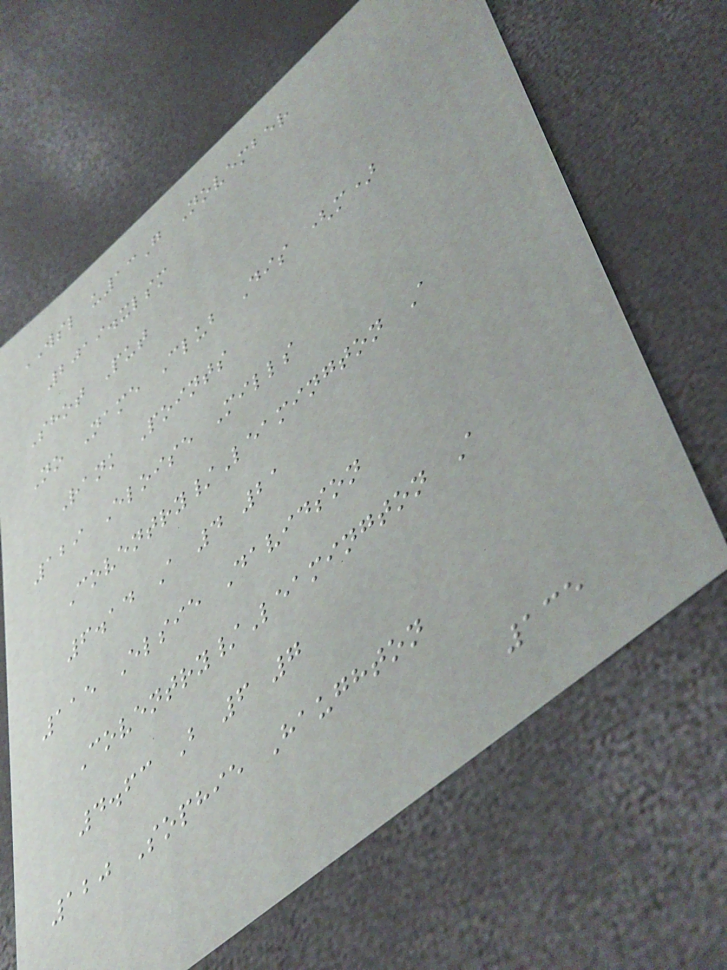WSL u13G November
2019.xlsm
Shot Put
No Name Club Dis (m)
Rank Points
129 Eloise Mills
Coventry/Leamington A
6.14 A 4 21
115 Elsie Davidson
Coventry/Leamington A
4.63 B 6 7
120 Sophie Haughton
135
